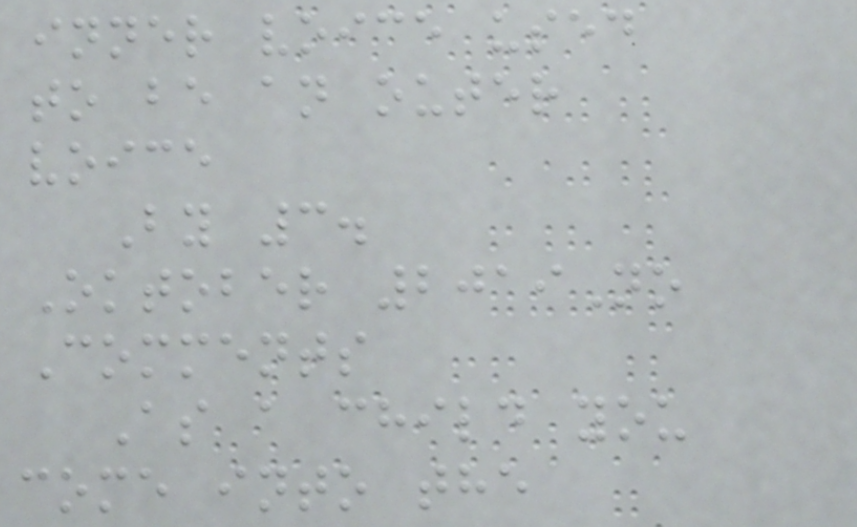inner voice used
to be an outer
voice
By 3.
Oktober 2019No
Comments
As a child you
come into the
